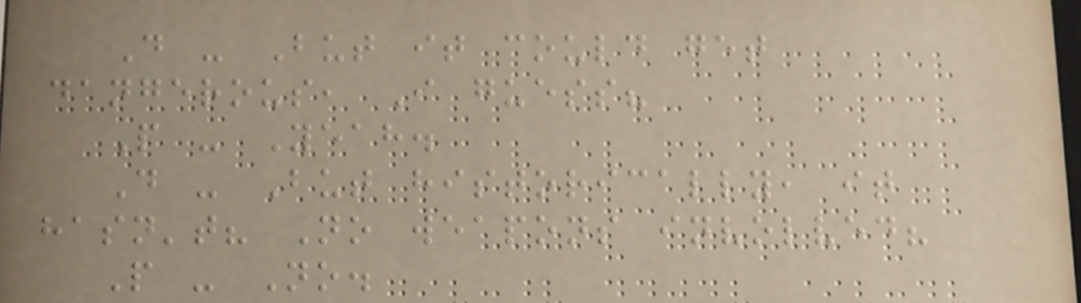D - But it could get
dangerous, I guess?
P - Yeah.
D - But historically, it
hasn't? No weapons involved?
P - No.
